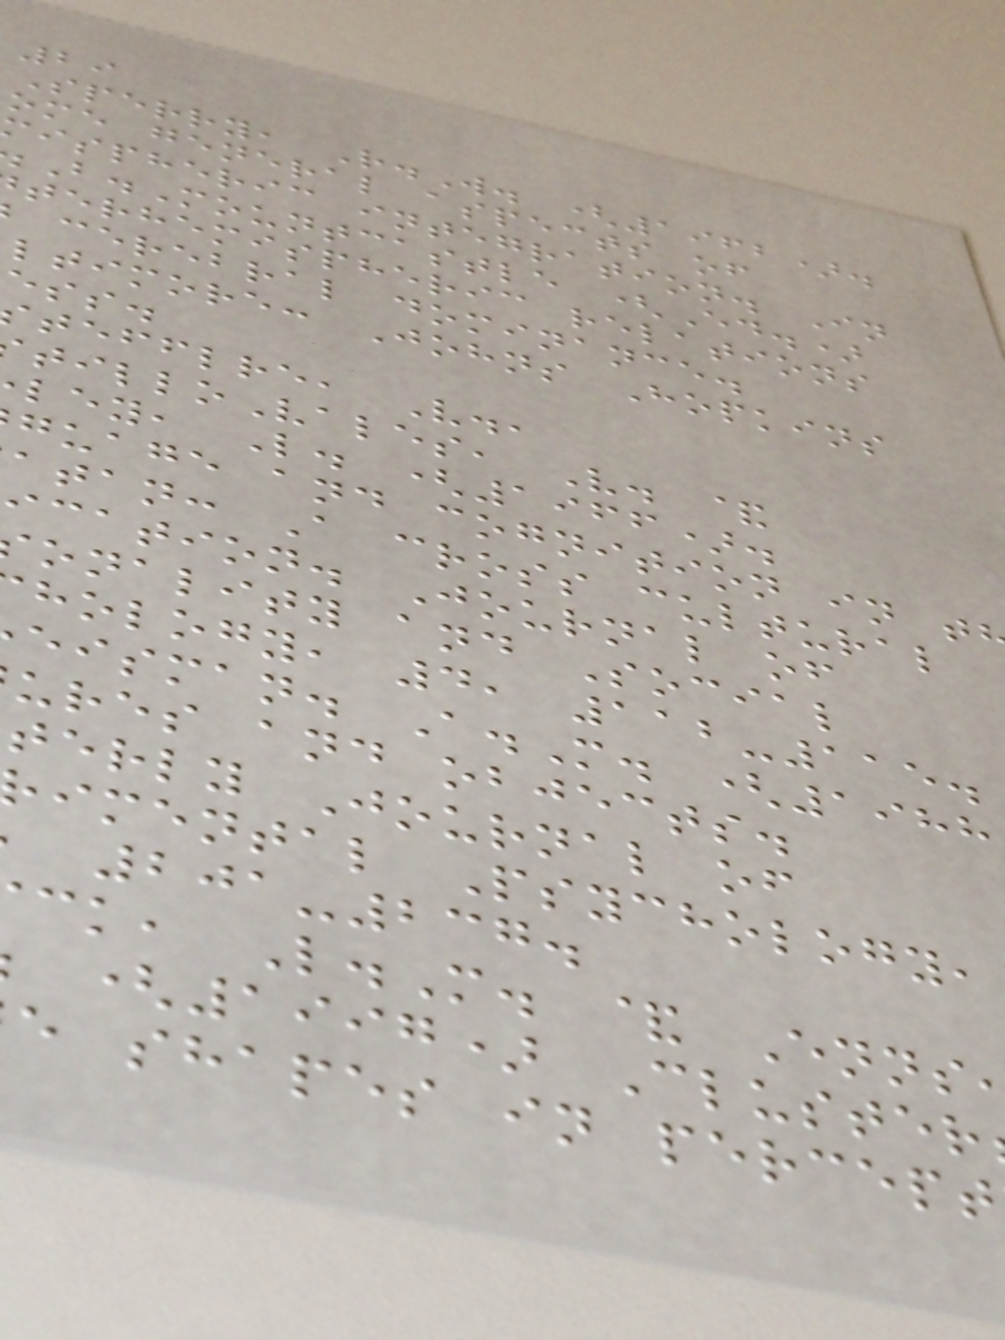29
Sperry, R.W. (1962).
ome general aspects of
ispheric integration. In
B.Mountcastle (Ed.)
terhemispheric relations
cerebral dominance.
ltimore: Johns Hopkins
ess.
tefflre, V.,
tilloVales, V. &
ley, L. (1966).
guage and cognition in t
atan: A cross cultural
ication. Journal of
onality and Social
hology, 4, 112-115.
eisman. A.M. (1988
ures and objects.
terly Journal of
imental Psychology,
201-237.
ck, L.M. & Enns
(1997) Cluster
e shapes in percept
